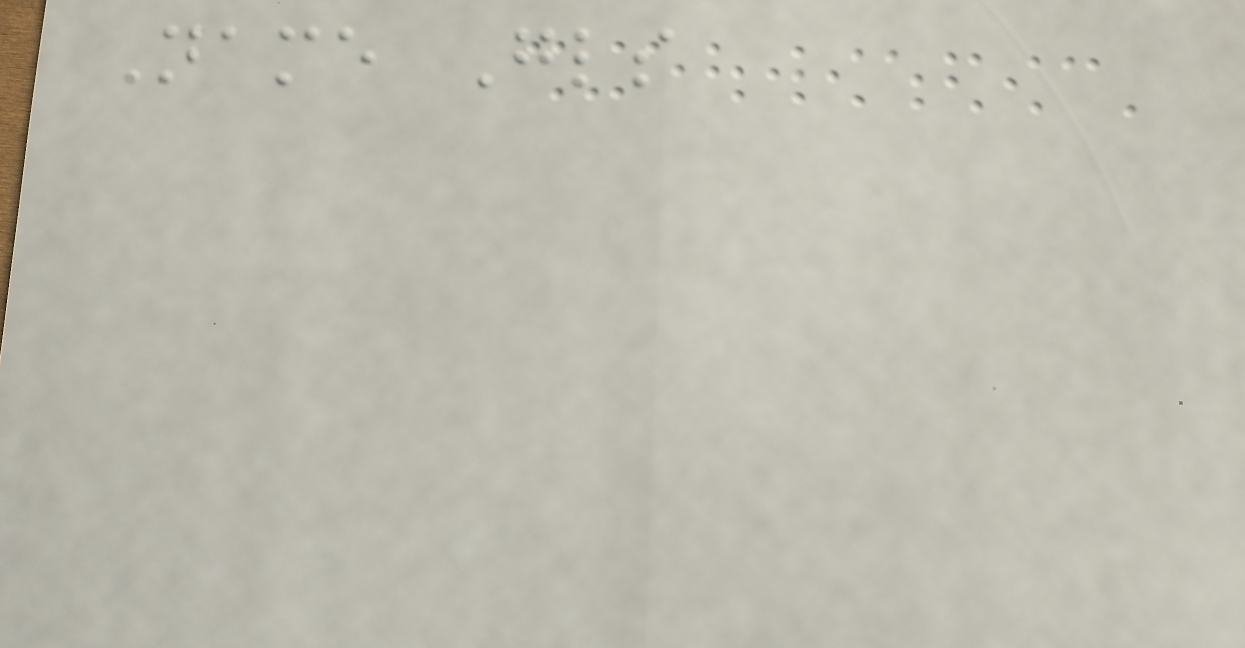Name Gls
